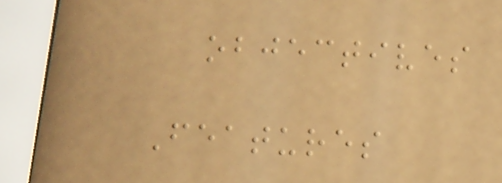objectives
Features
